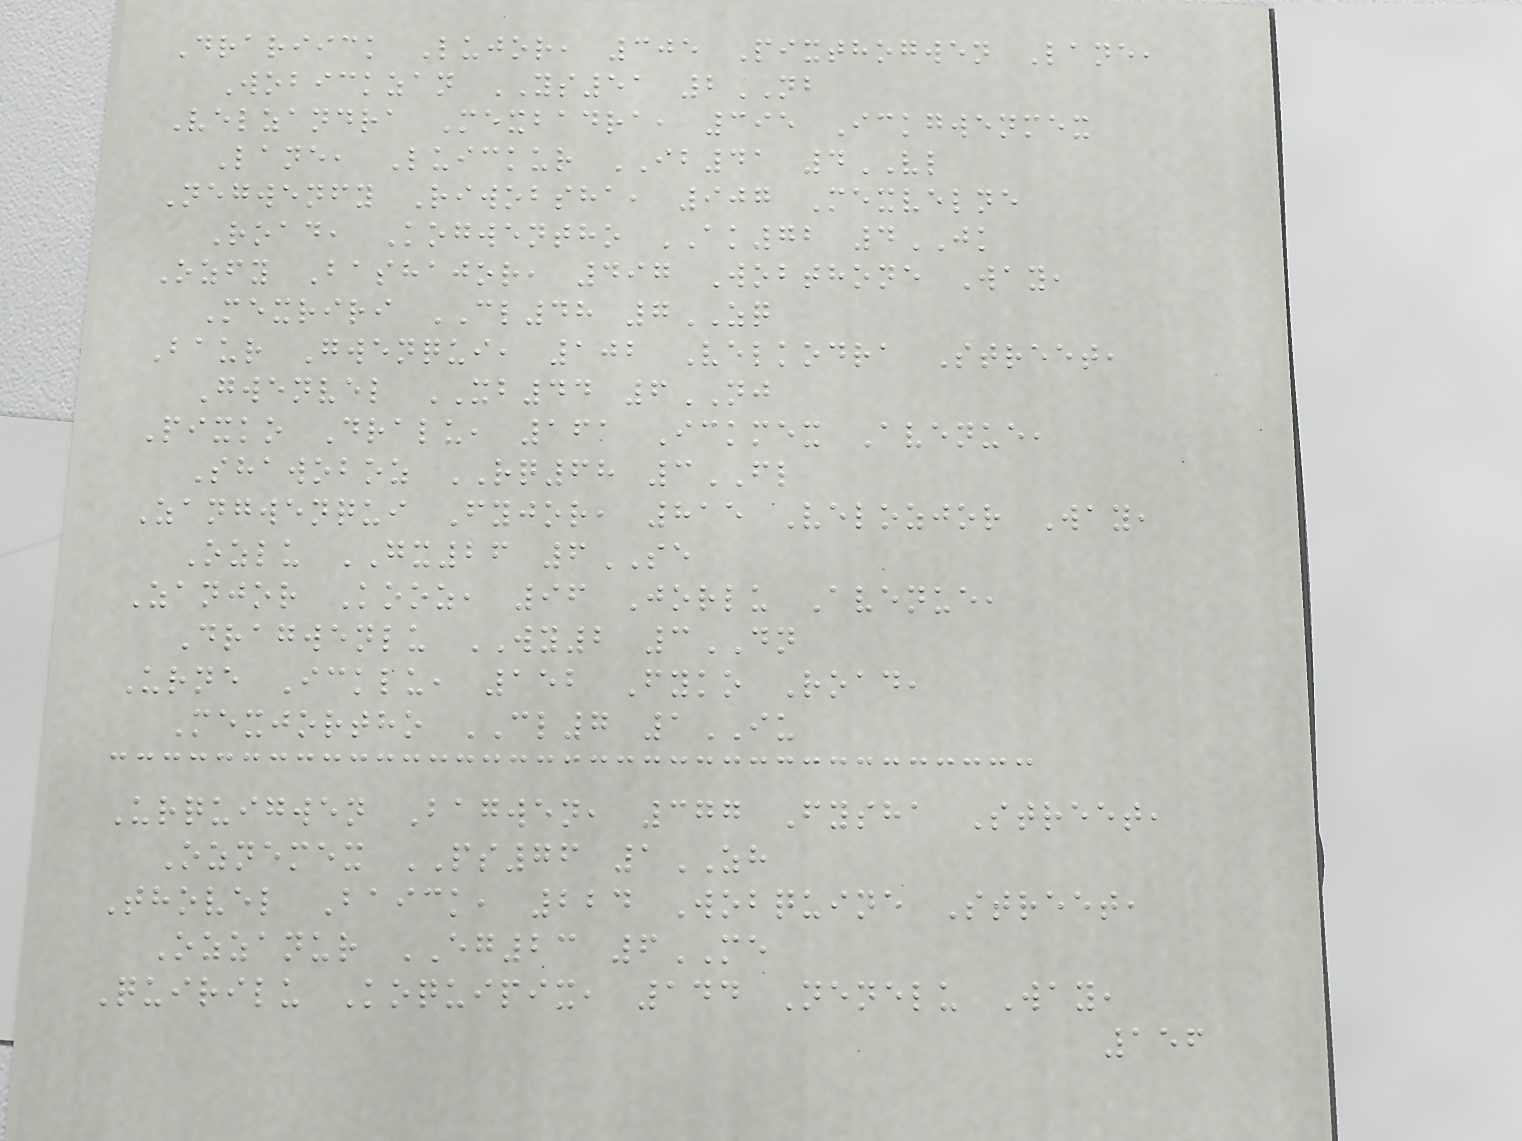Drariick Lujor, 305 Pixthogwen Lane,
Wobickzan YS51 2NB
Velzandra Mexbadra, 395 Ickgwenmex
Lane, Luickur IB41 4VL
Negwenfy Riwobsha, 907 Mexvelne
Road, Kogwentho AK72 4JK
Ozfy Bashajor, 497 Wobthone Way,
Mexriri CL48 7ZQ
Baur Gwenqui, 102 Velkodra Street,
Gwenvel XB44 6NJ
Pixko Dralu, 161 Ickmex Avenue,
Shawoboz RQ68 3FL
Zangwenqui Fyjor, 815 Velozjor Way,
Ozlu GX26 6SE
Zanjor Kooz, 96 Jorlu Avenue,
Dragwenlu WY2 3DN
Urne Icklu, 152 Fyko Road,
Mexjortho CL7 1IU
Urquigwen Bagwen, 377 Fysha Street,
Oznemex PS76 1ZH
Thovel Baick, 224 Wobquine Street,
Ozzanur EG23 6ME
Quirilu Koquipix, 144 Nenelu Way,
156
